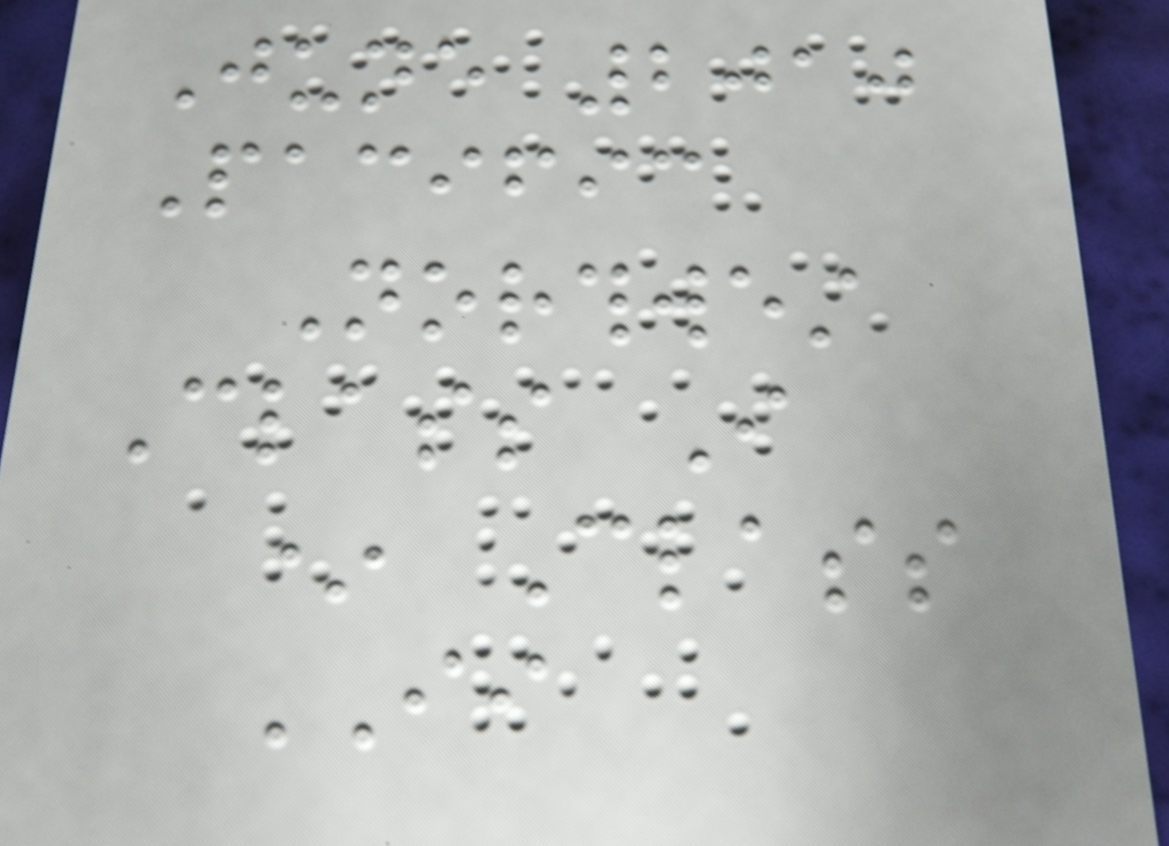June 2010
Pacific
Northwest
Class I
* Class
II
